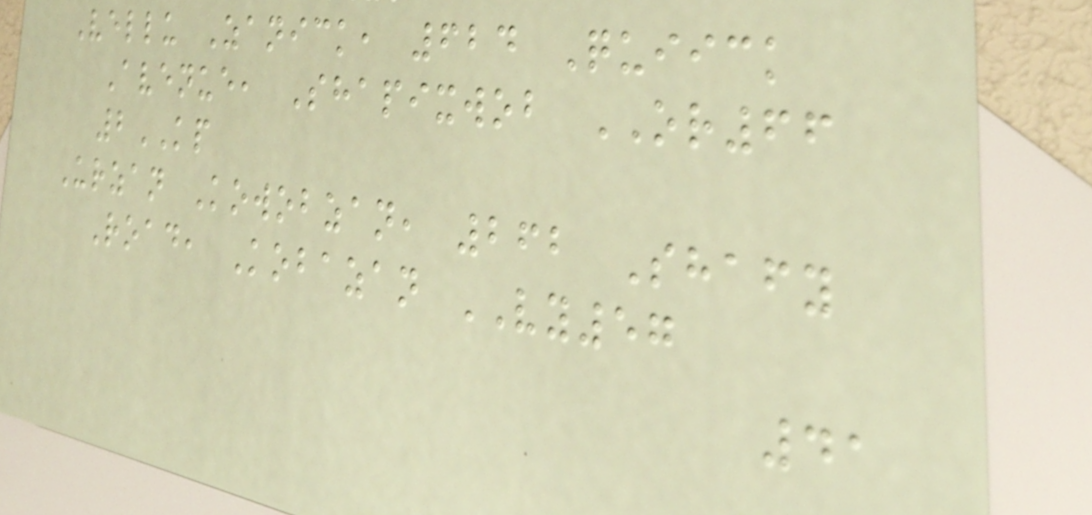Vellu Zanick, 624 Quiick
Avenue, Shapixwob OR66
2KP
Urzan Kowobzan, 262 Shafy
Road, Kobazan VY57
41
